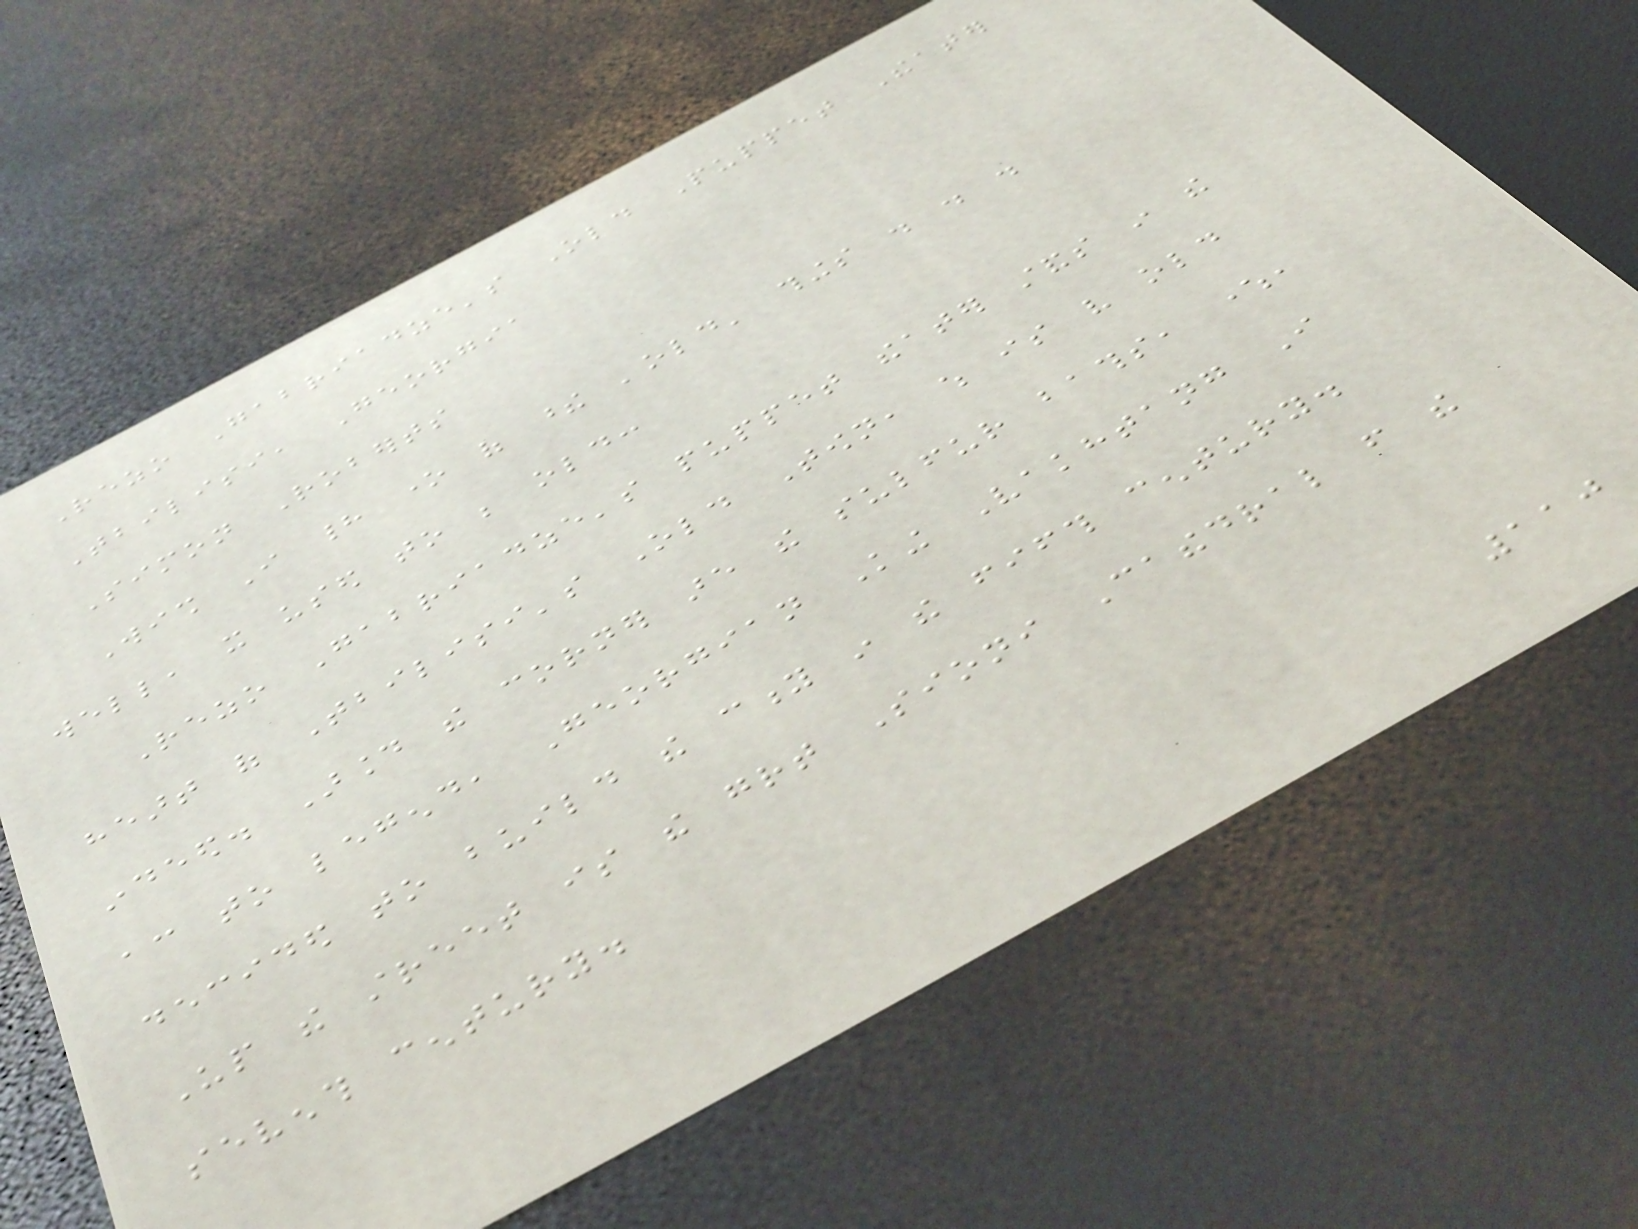Rezo Gabriadze's Old Puppet Theater
Tbilisi, Georgia
Simon Roberts
Wish I had one of these 'old' things . . .
well, it used to be old:
Rezo Gabriadze's puppet theater stands in the
heart of Tbilisi's Old Town, which is very old
indeed. Around the corner are the sulfur baths, where,
according to legend, Georgian King Vakhtang I
decided to build the city in the fifth century.
Up the street is the great Sioni Cathedral from the
seventh century.
110
